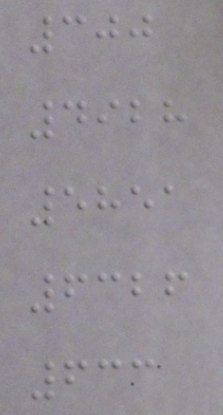300
4928
5851
6326
633
